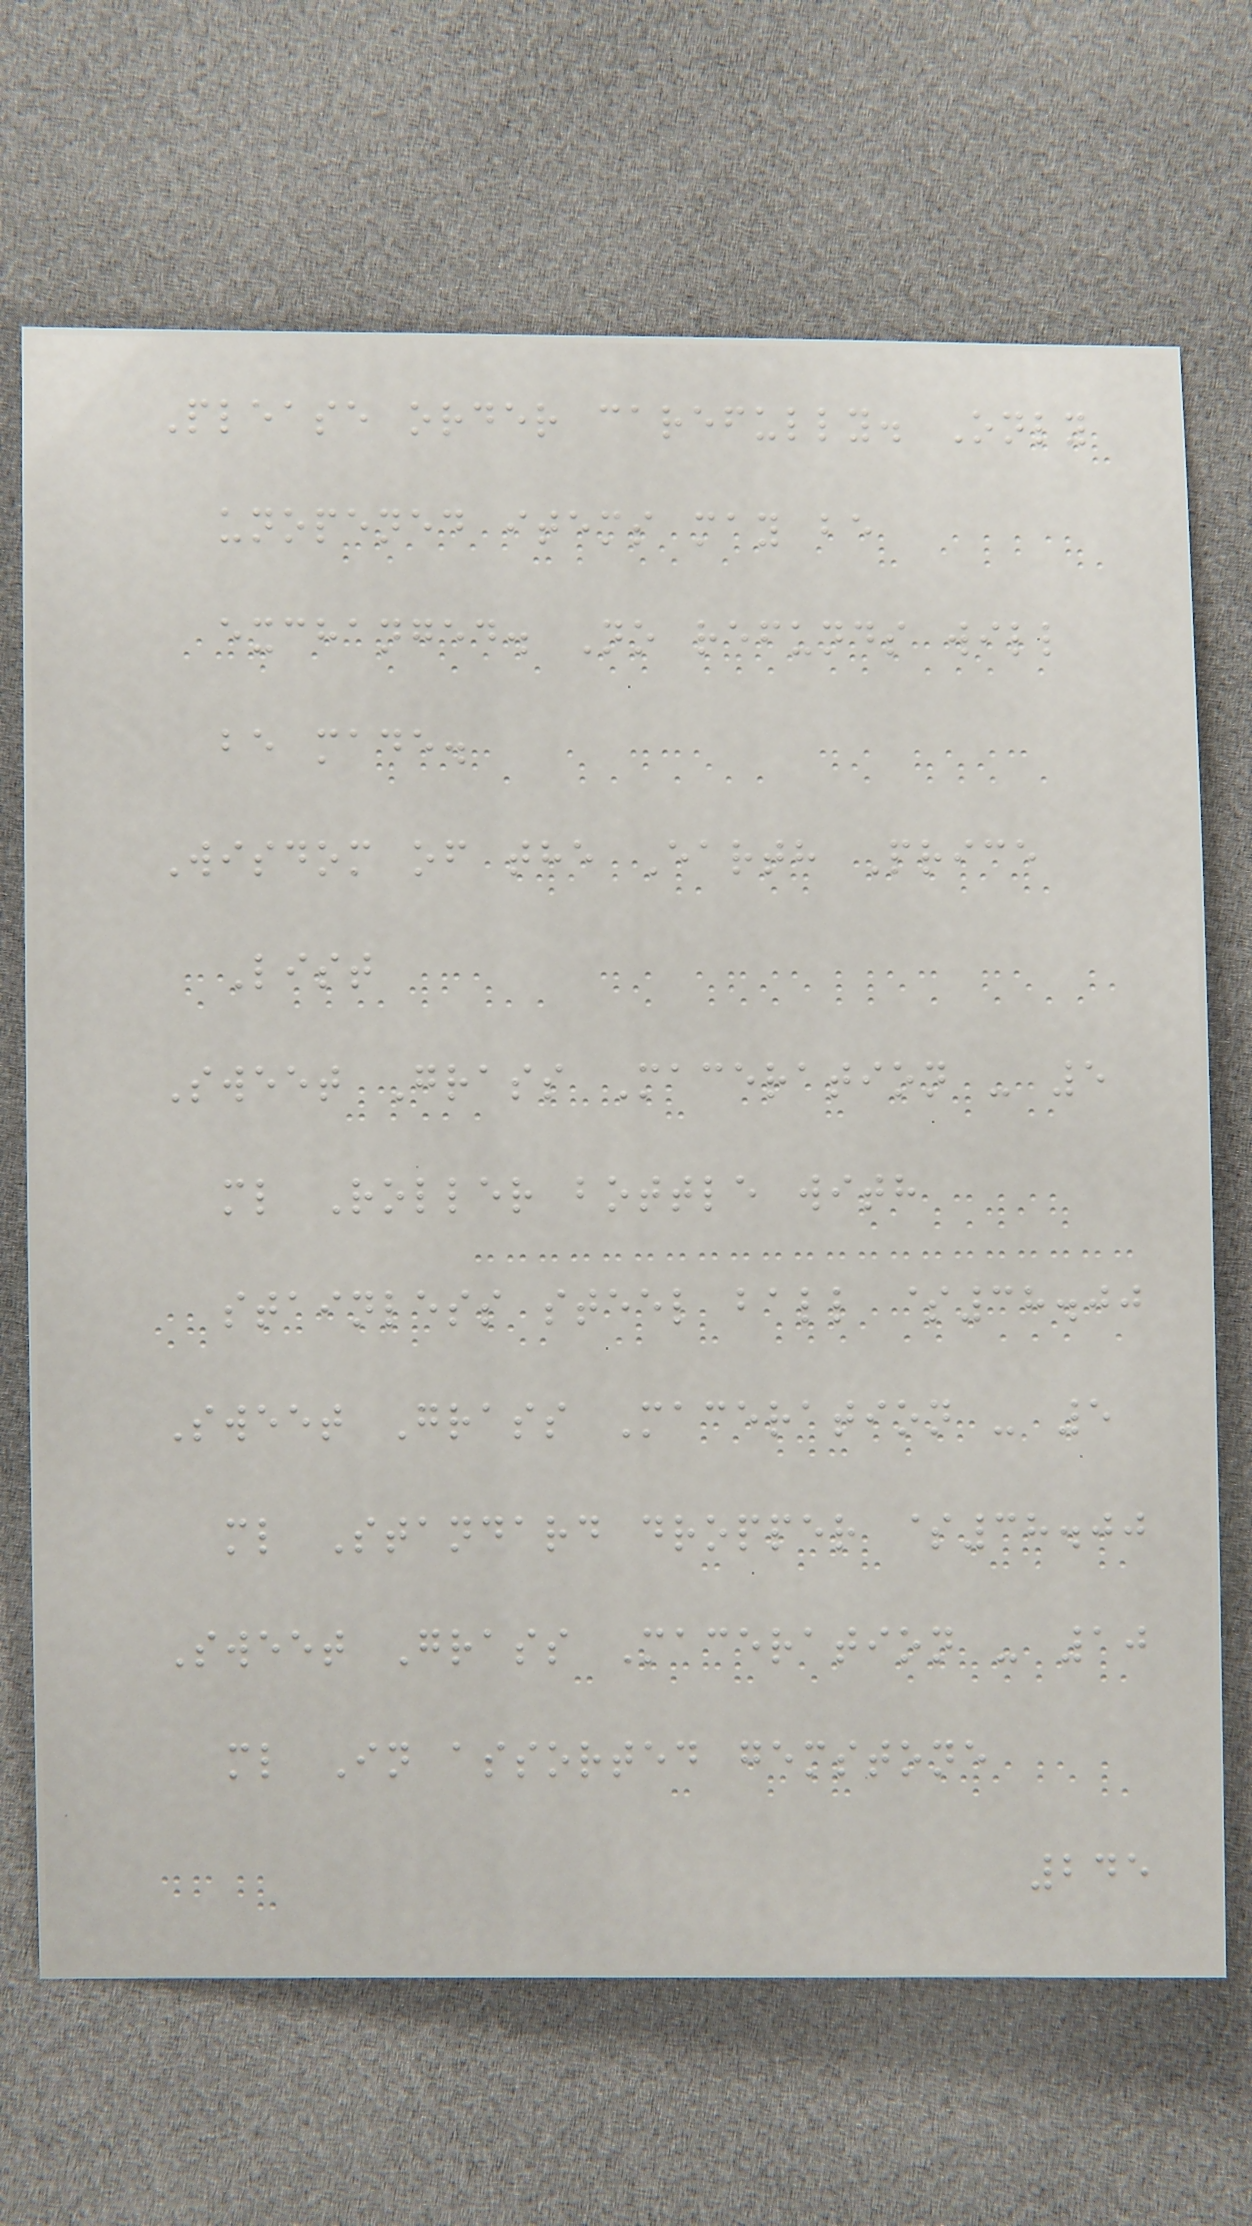Please order carefully. Only
unopened items may be
exchanged. No refunds will
be made.
Wisdom of the Earth Price
List
Sweet Grass Maceration - 5
ml Roller bottle with
stainless steel ball $38.00
Sweet Grass Maceration - 5
ml Standard dropper $38.00
Sweet Grass Maceration - 10
ml In assorted gemstone
245
